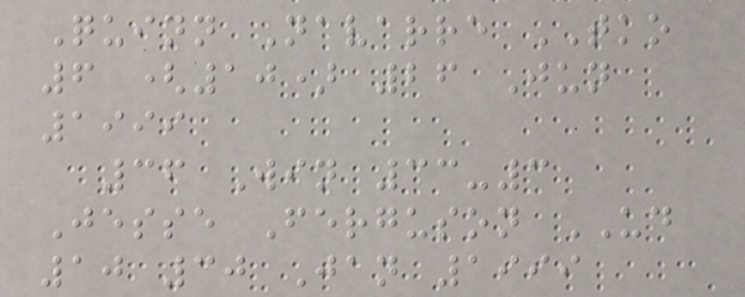Quinn Navarre TKO
6 (10) 26 Jun
1999
36 Win 33-3
Jesse Ferguson UD
10 30 Jan 1999
